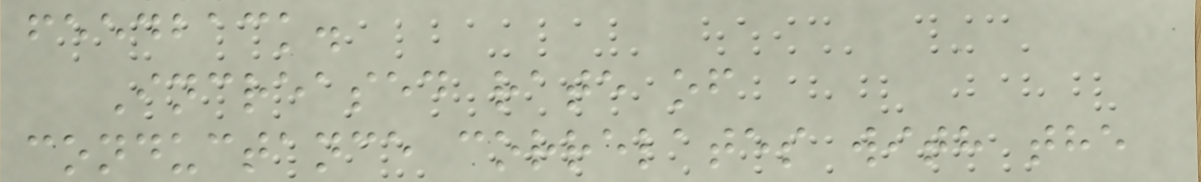feedback.
Increased rate of
conductance correlates with the
